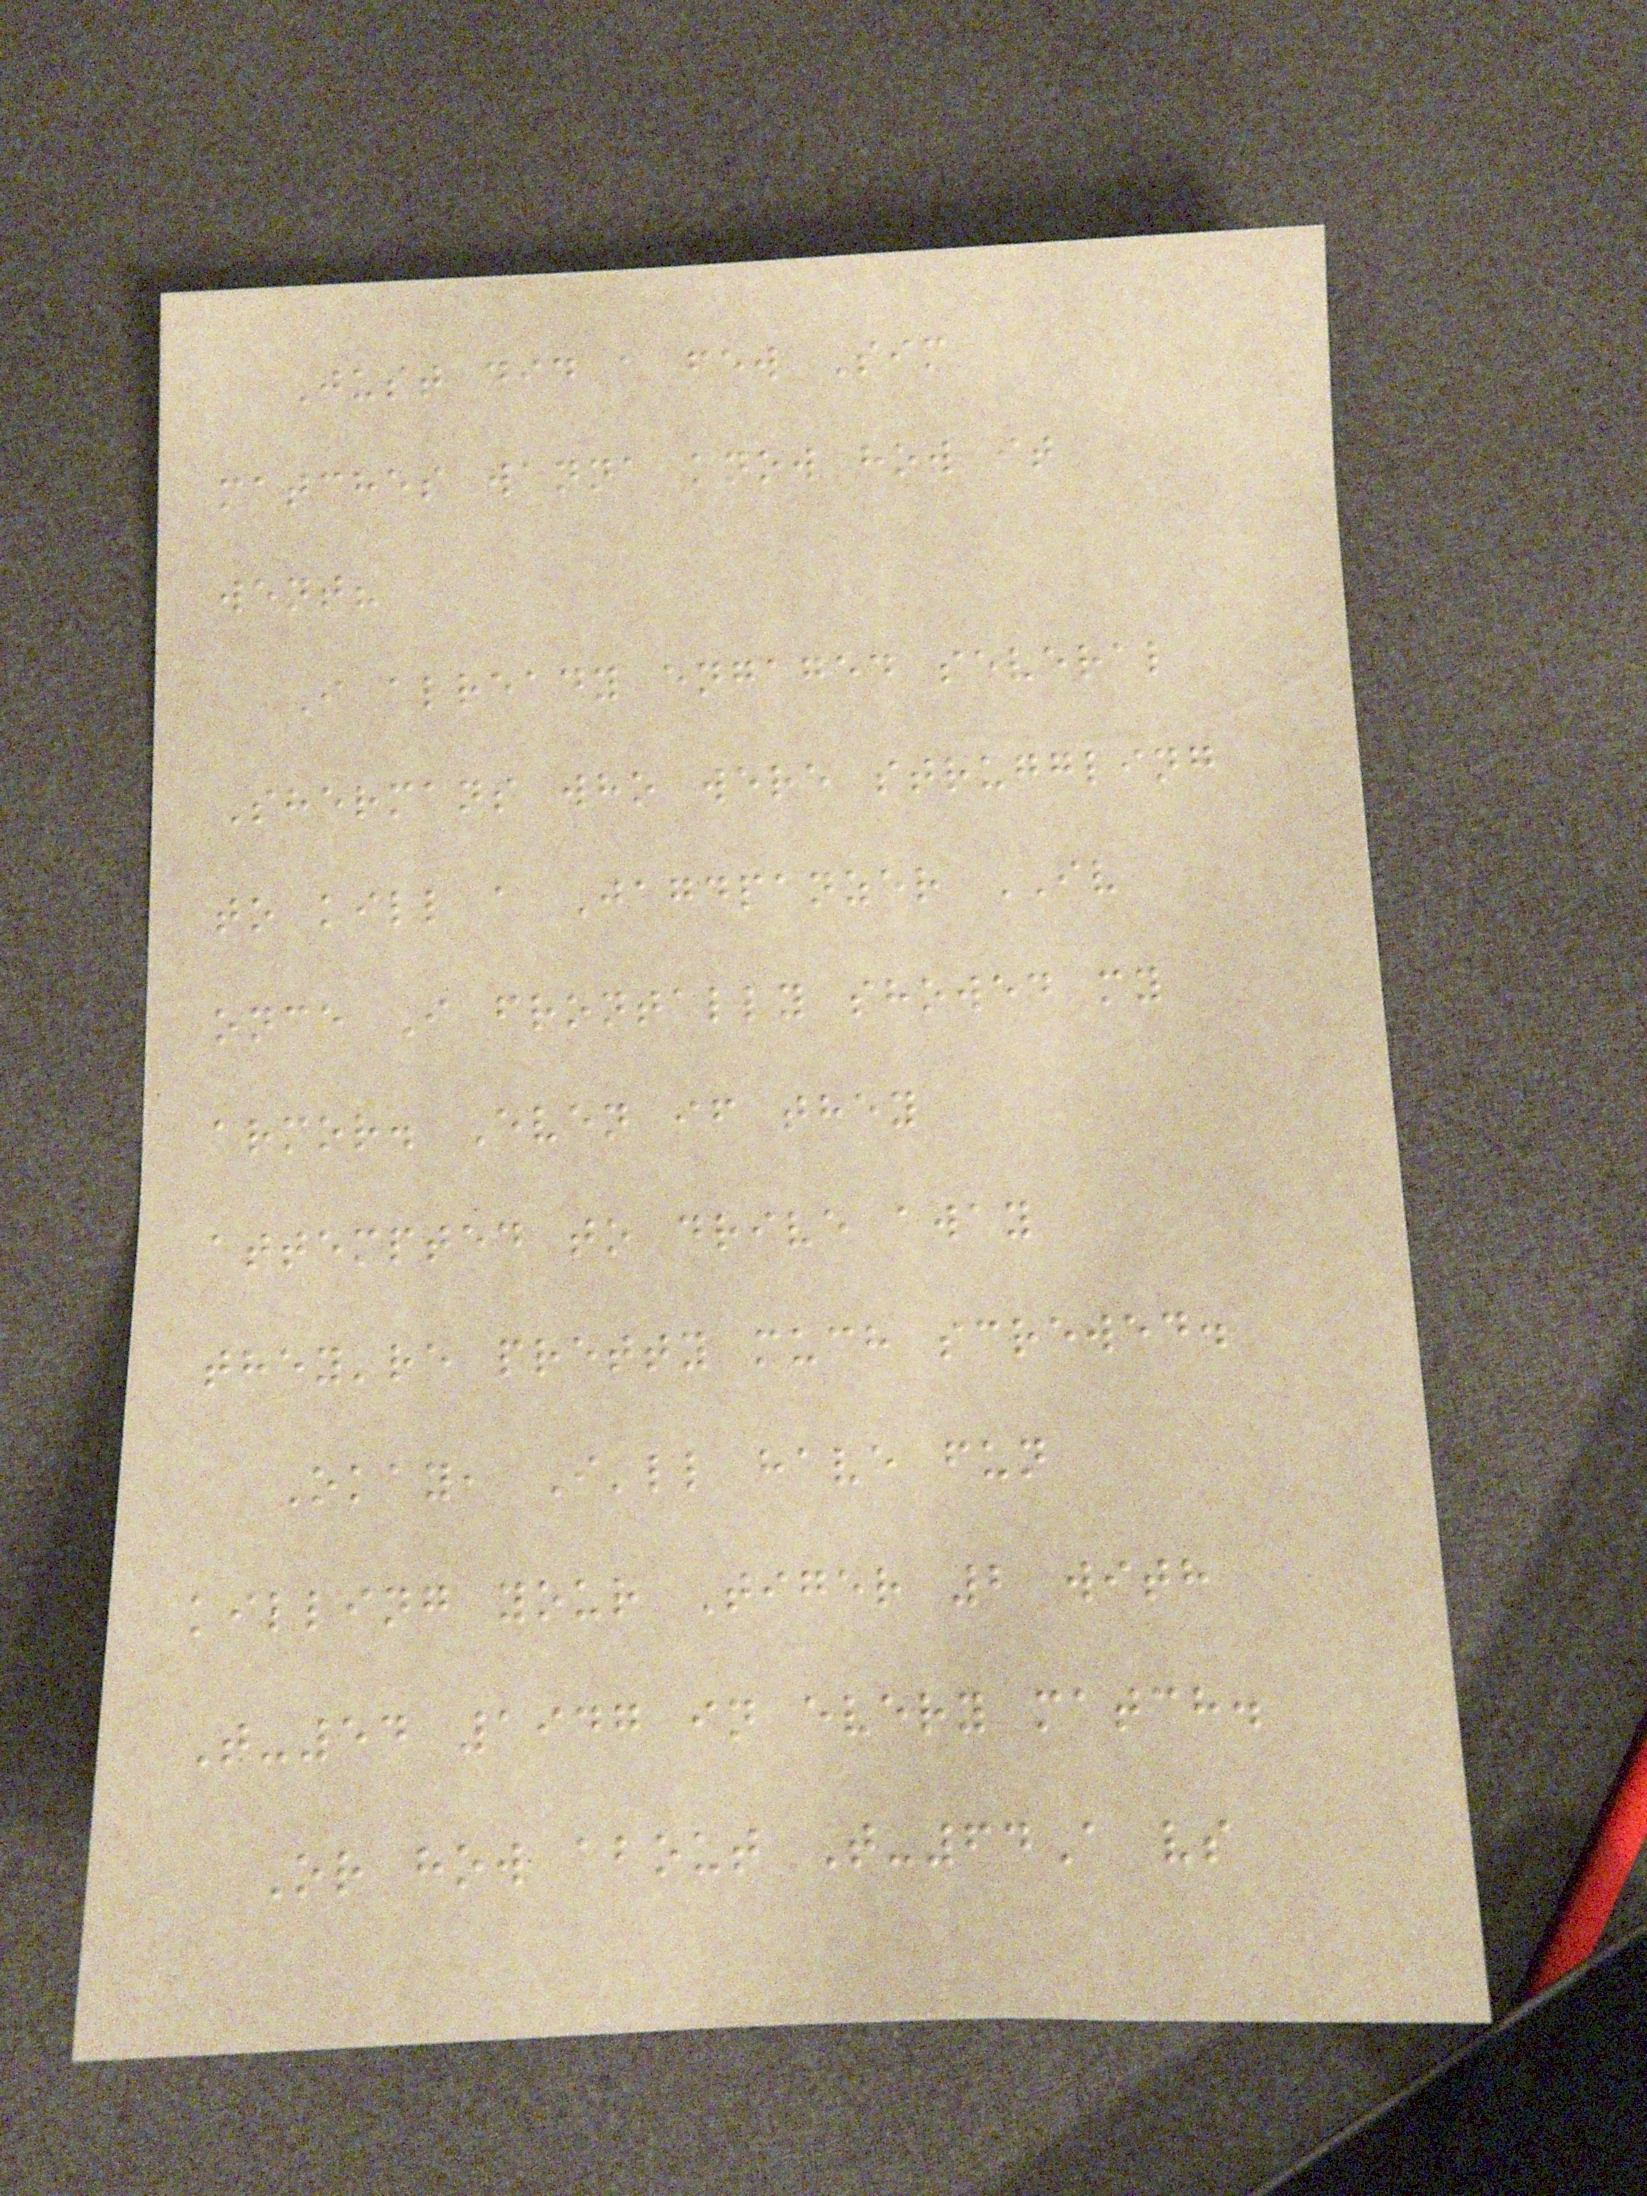Just did a few Sim
matches wanna know how it
went?
I already engaged several
Shermans who were struggling
to kill a Jagdpanzer IV
once I frontally showed my
armor. Even if they
attempted to drive away
they're pretty much screwed.
Okay, I'll have fun
killing your Tiger 2 with
T-54 1947 in every match.
Or how about T-64A vs
